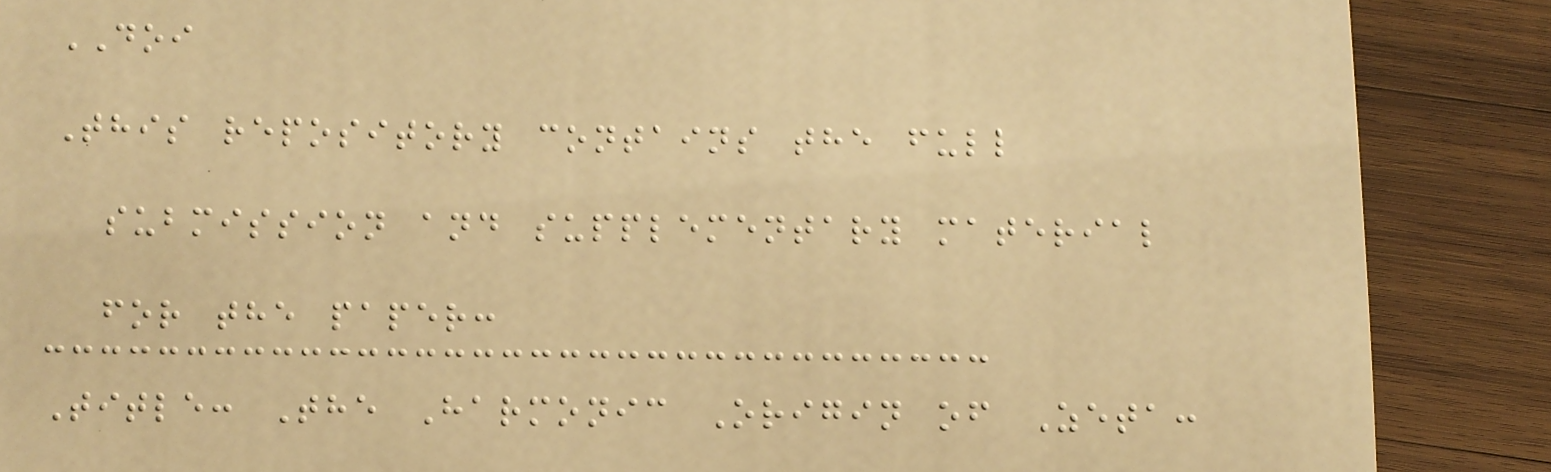DOI
This repository contains the full
submission and supplementary material
for the paper:
Title: The Harmonic Origin of Zeta:
